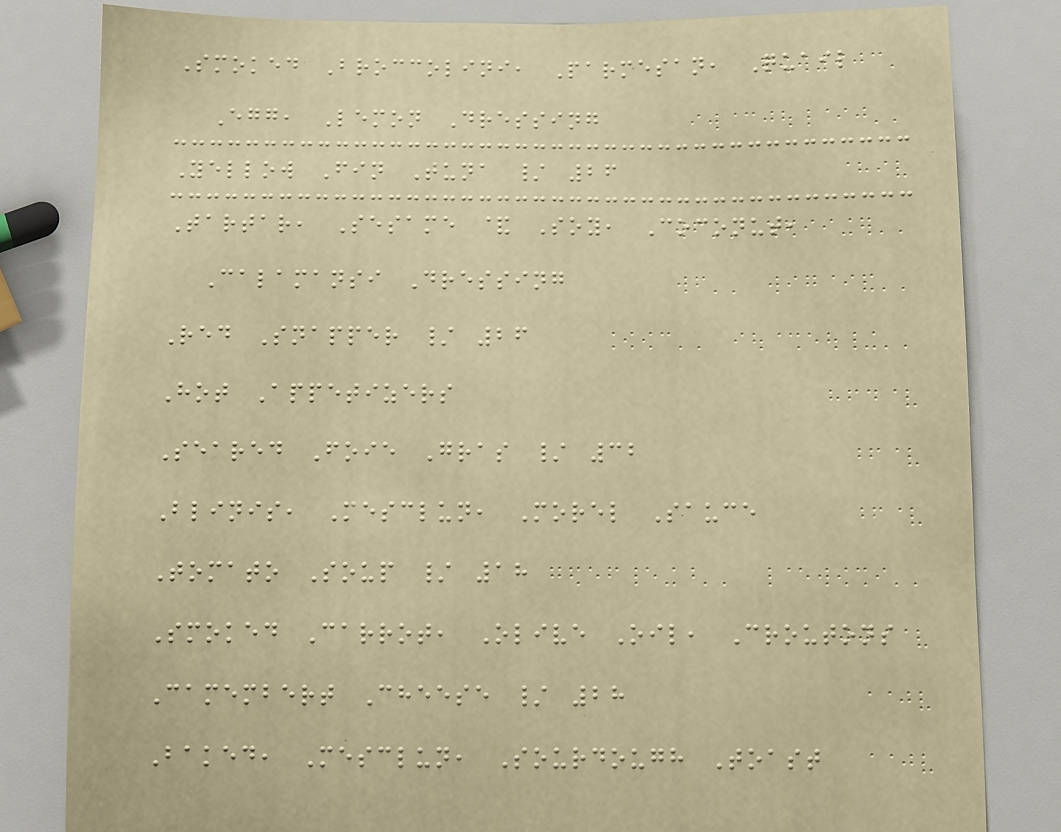Smoked Broccolini, Parmesan, Quail
Egg, Lemon Dressing
Yellow Fin Tuna / 26
Tartar, Sesame & Soy, Coconut,
Calamansi Dressing
Red Snapper / 26
Hot Appetizers
Seared Foie Gras / 32
Blinis, Mesclun, Morel Sauce
Tomato Soup / 18
Smoked Carrot, Olive Oil, Croutons
Camembert Cheese / 28
Baked, Mesclun, Sourdough Toast
